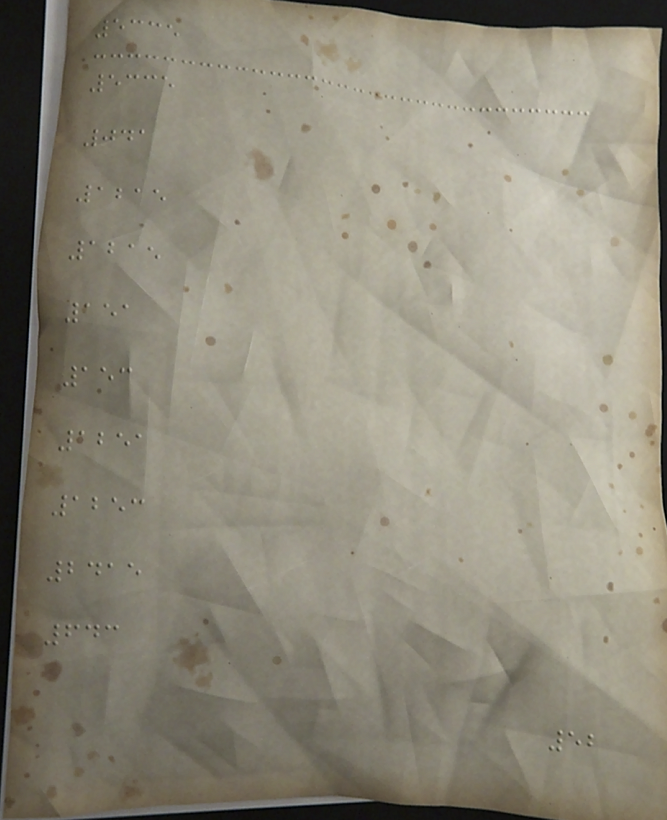5335
5335
041
1215
1215
151
153
1251
1253
2415
643
52
